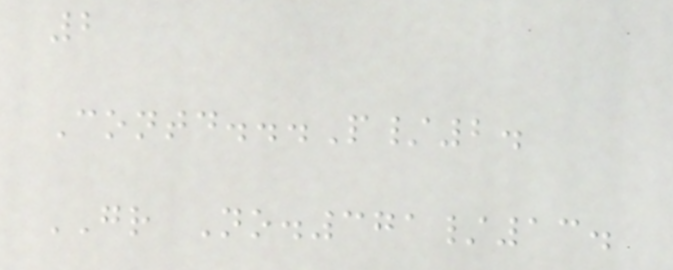2
Contd...P/2.
GR No.371/13.
